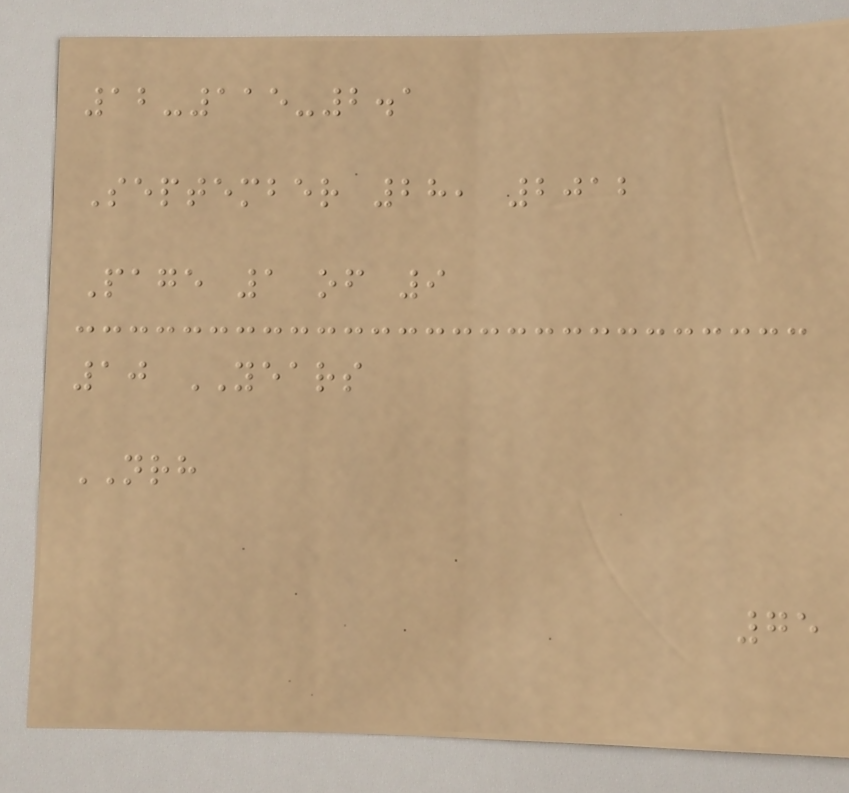12-115-2.1
September 28, 2012
Page 1 of 9
10 YEARS
NRH
75
